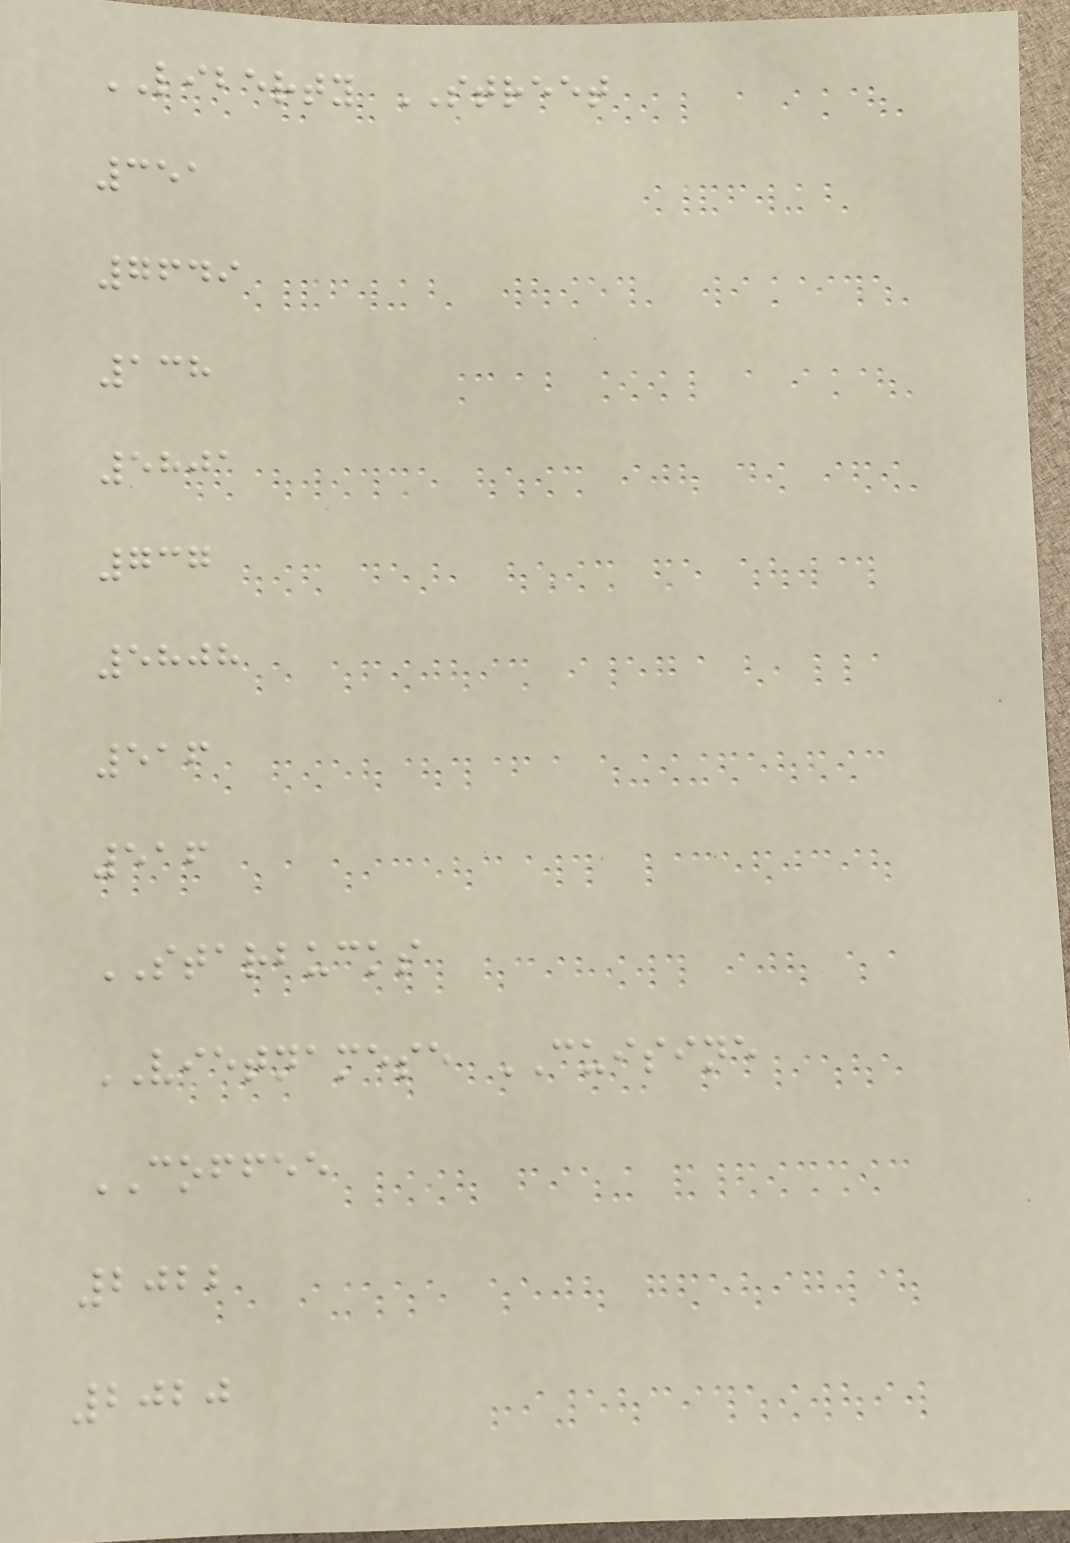LIBERTY STREET
351
7649
138
5801
737
5808
516
516
STARBUCKS
VIETNAMESE CUISINE
COFFEE
2022
2020
